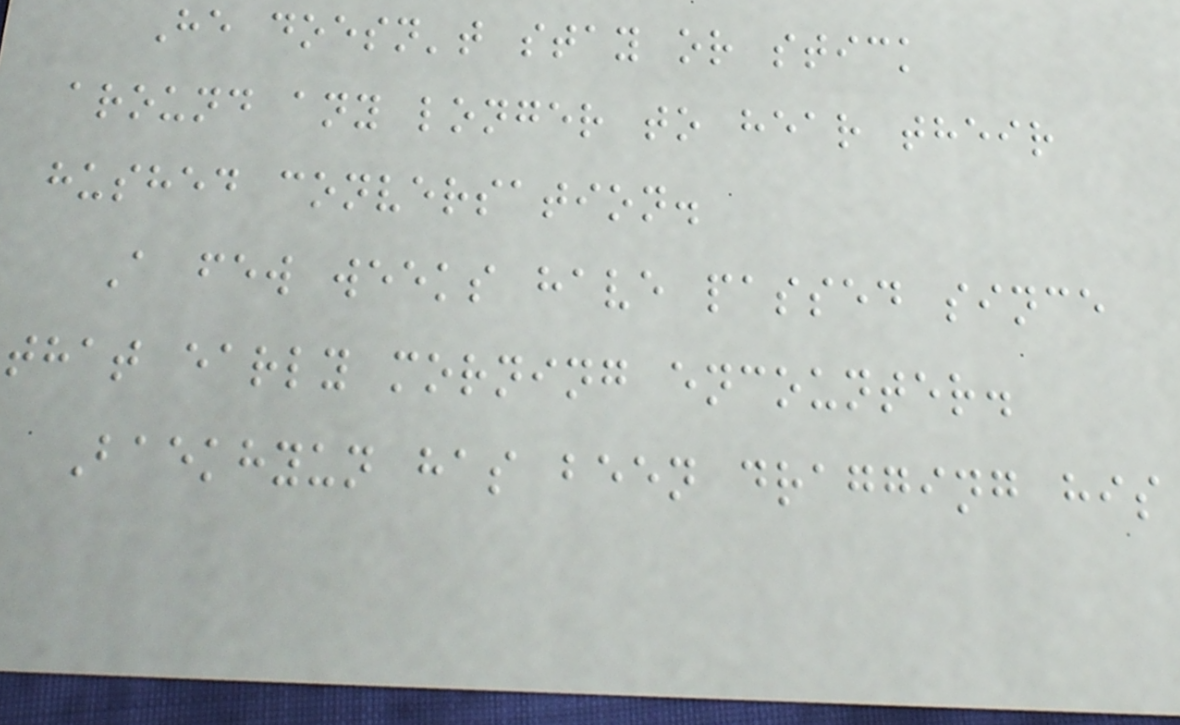He doesn't stay or stick
around any longer to hear their
hushed conversation.
A few weeks have passed since
that early morning encounter.
Baekhyun has been dragging his
